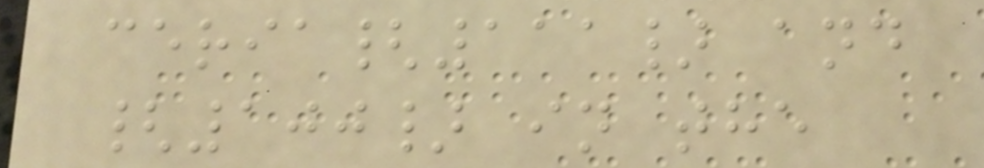ceria{111} and
{100} in the
